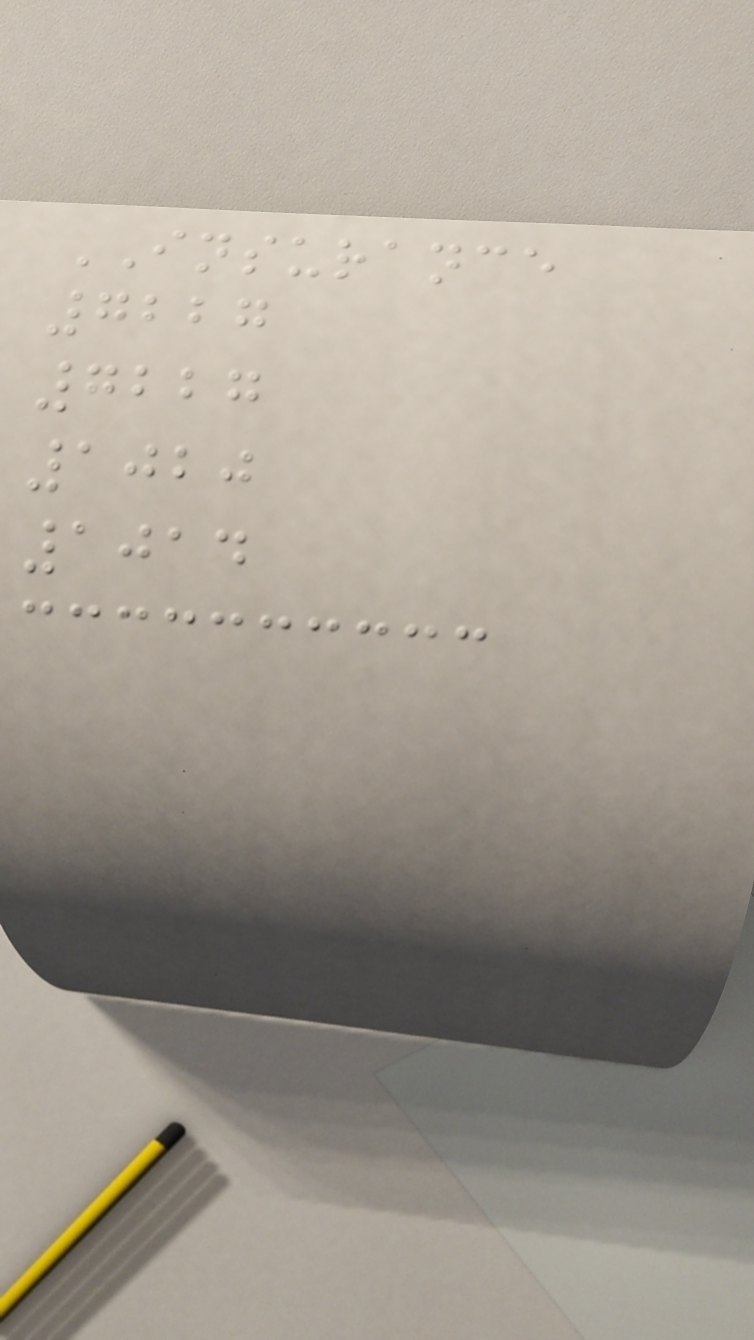INSURANCE
7227
7227
1020
1014
